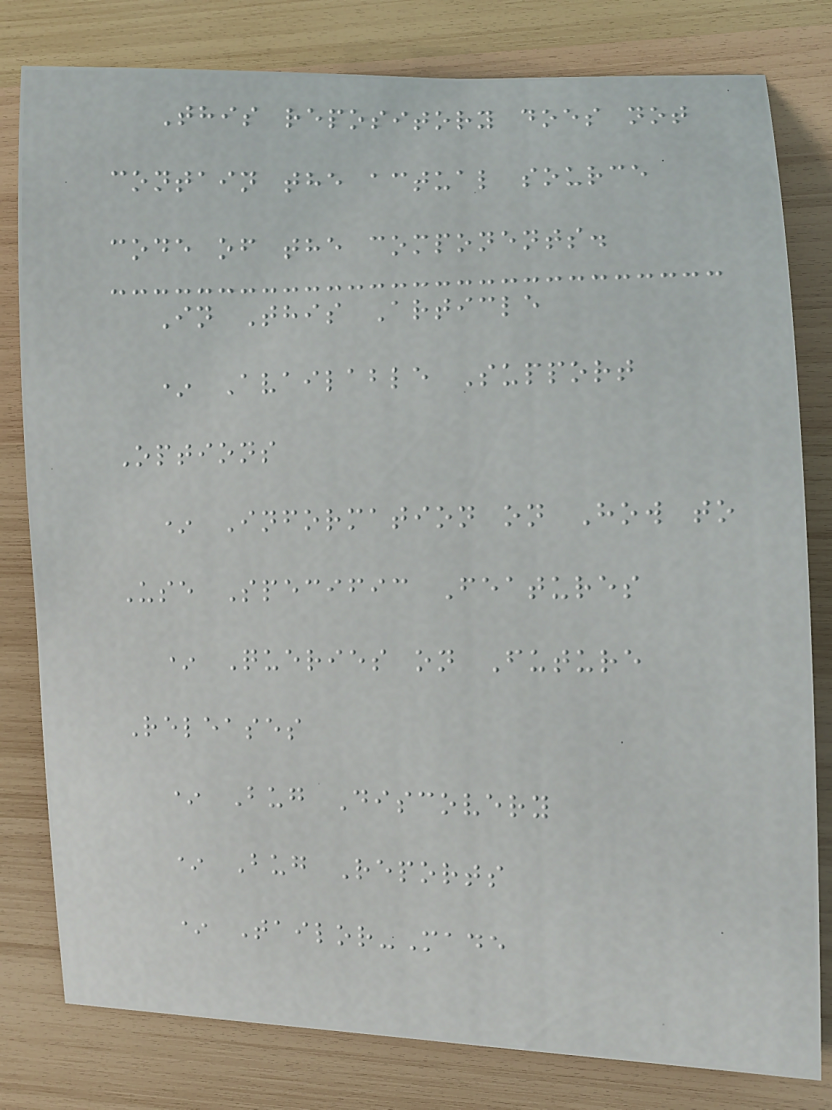This repository does not
contain the actual source
code of the components.
In This Article
* Available Support
Options
* Information on How to
Use Specific Features
* Queries on Future
Releases
* Bug Discovery
* Bug Reports
* Tailor-Made
